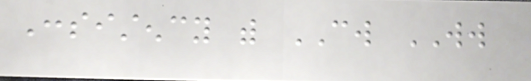Consistency with CW WW
